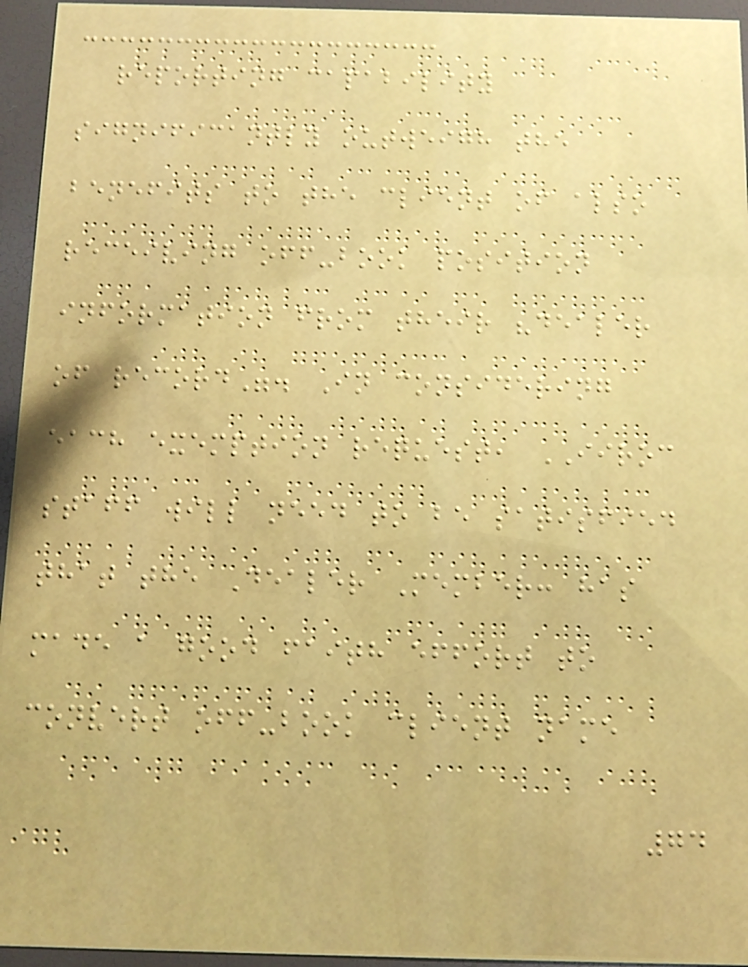reporting capability
significantly outweigh the
benefits to the client of also
receiving off-book position
information from their "dealer
of record". In considering
each exemption request, IIROC
staff will need to be satisfied
that the Dealer Member: has
made a good faith effort to
convert off-book client name
74
